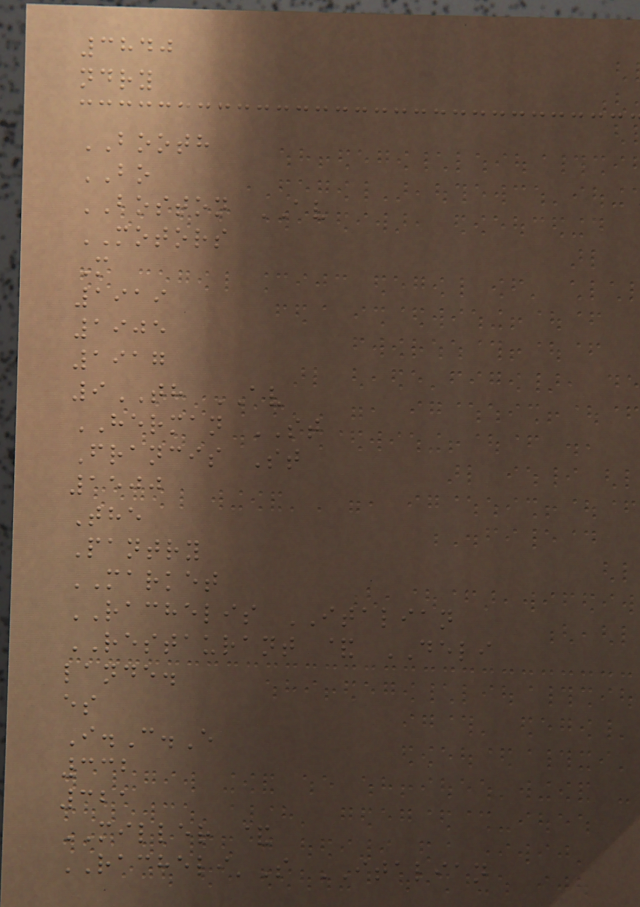3840
ndry
BOOTH
BO
BOSTON AV
MOTORS
M
1919
1905
1917
9TH AV
HERMAN ST
Francis St
1500
The
Pantry
MARKET
RACHELIS ITALIAN
RESTAURANT & DELI
lande.
es
I.C.E
332
321
MILLER &
RACHELI'S ITALIAN
